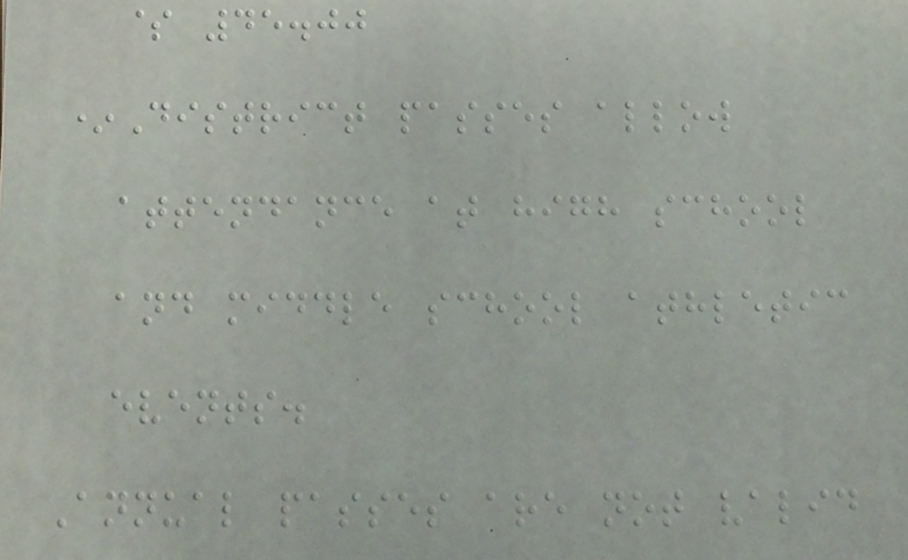$ 45.00
*District passes allow
attendance at high school
and middle school athletic
events.
Annual passes are not valid
